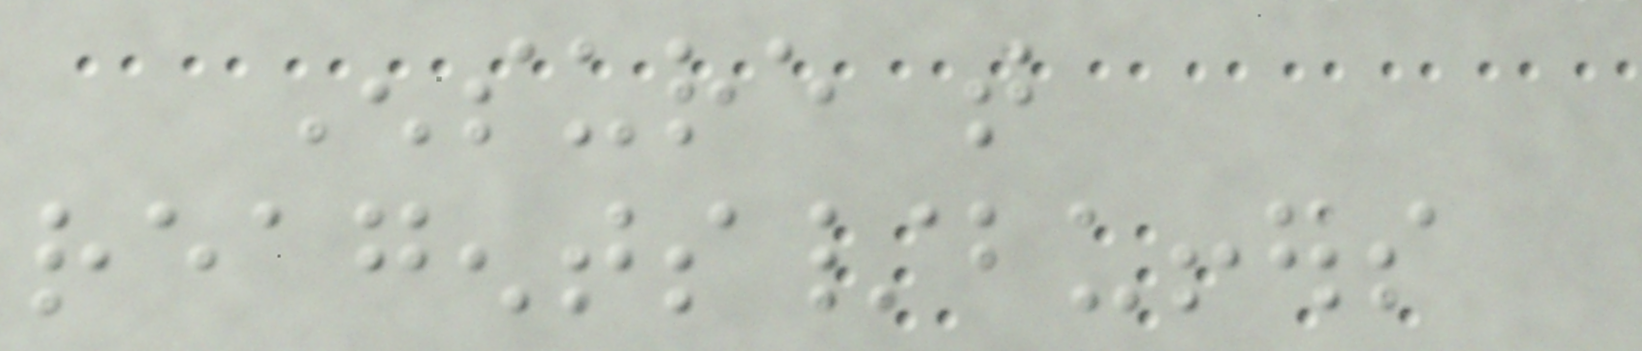Ensure that
reagents/buffers
